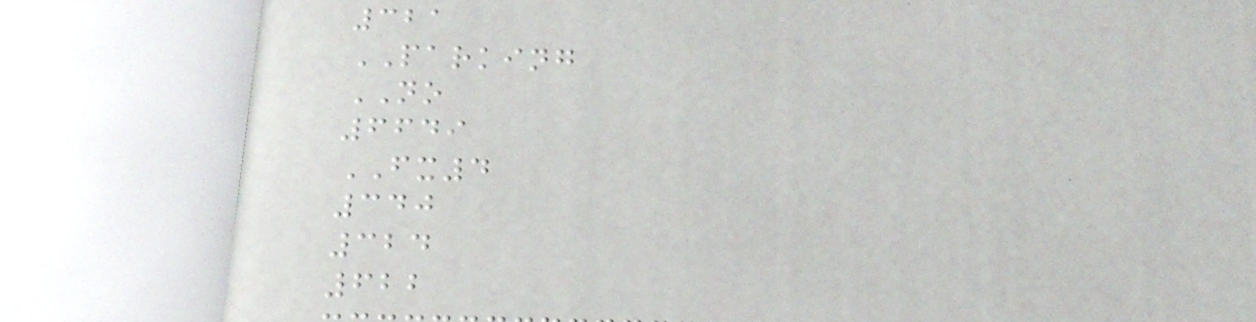321
PARKING
NO
6649
FX4
340
324
622
